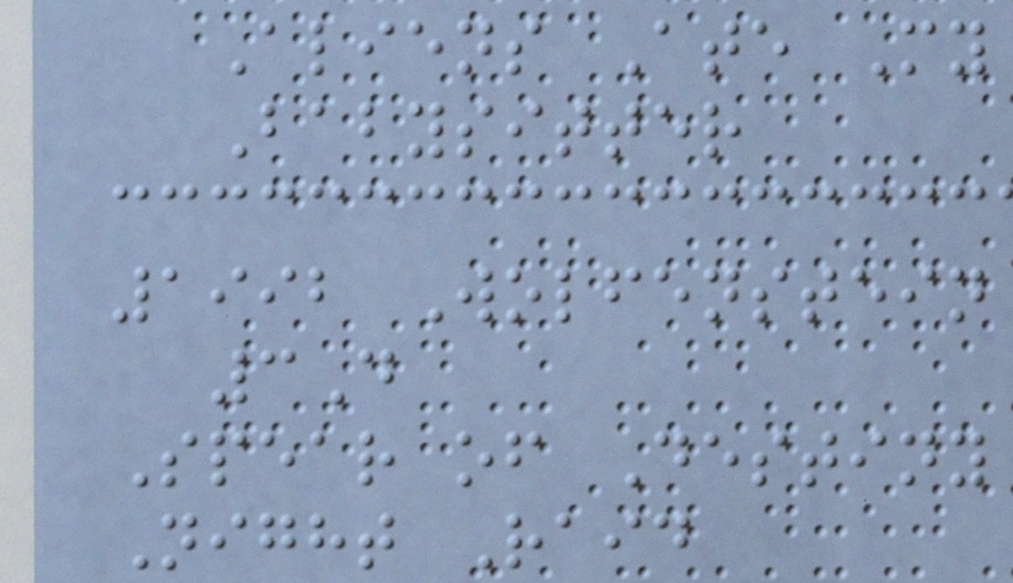Aliens Ate My
Babysitter
1992 Wolfenstein
3D
Spear of Destiny
Night Raid
